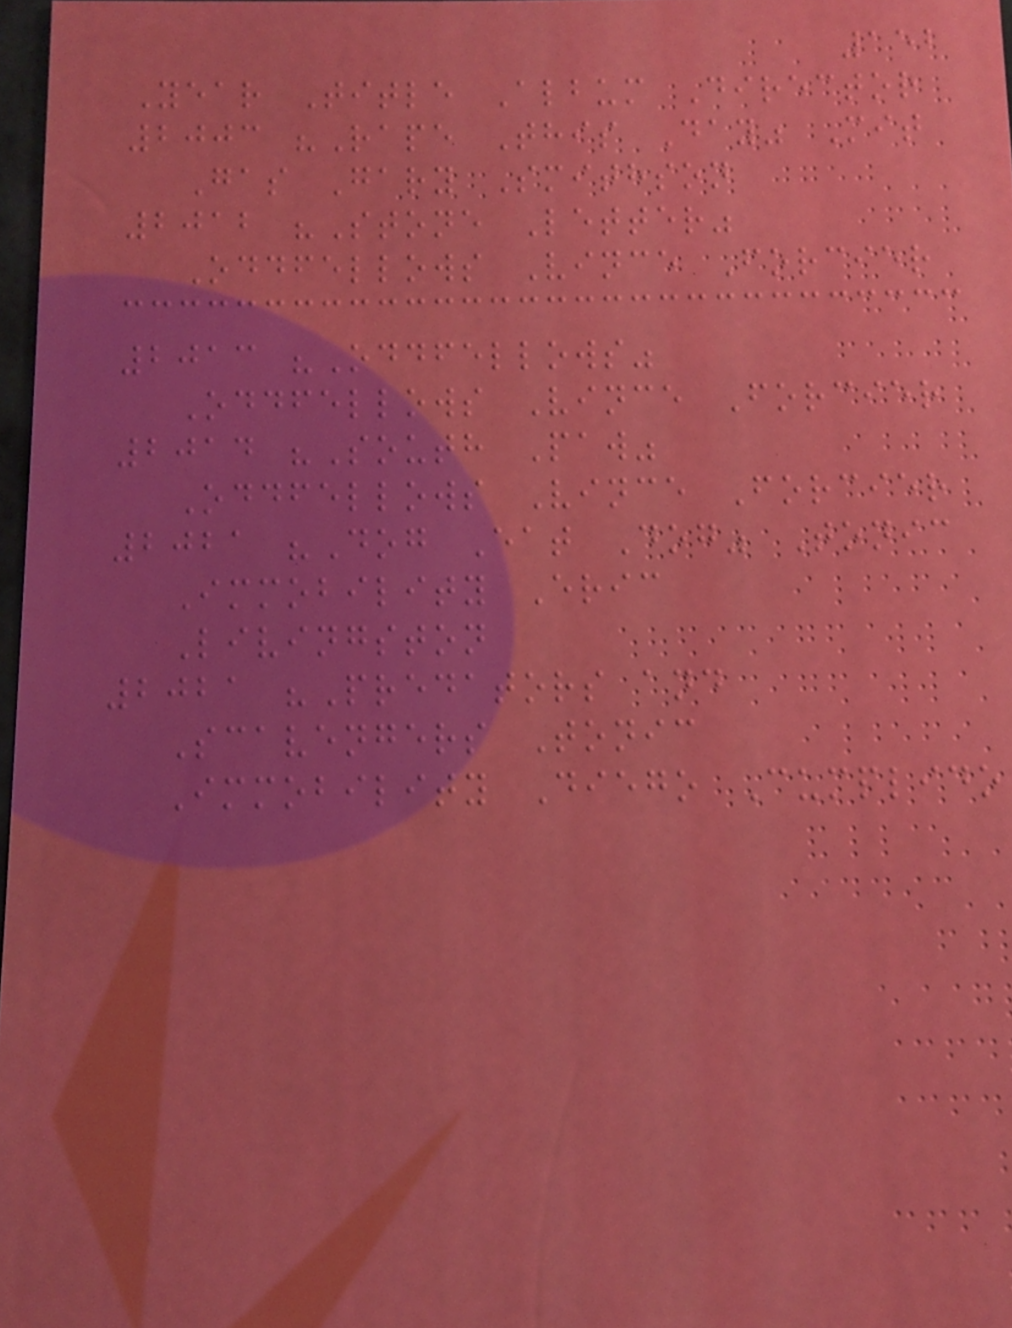152
Year Title Album Director
2003 "Rape This Day" Mit
Gas Gary Smithson
2012 "Stone Letter"
Oddfellows Vince Forcier
2013 "Oddfellows"
Oddfellows Vince Forcier
2014 "South Paw"
Oddfellows Vince Forcier
2021 "Dog Eat Dog" Tonic
Immobility Eric
Livingston
2021 "Predators and
Scavengers Tonic
Immobility Diego Cumplido
